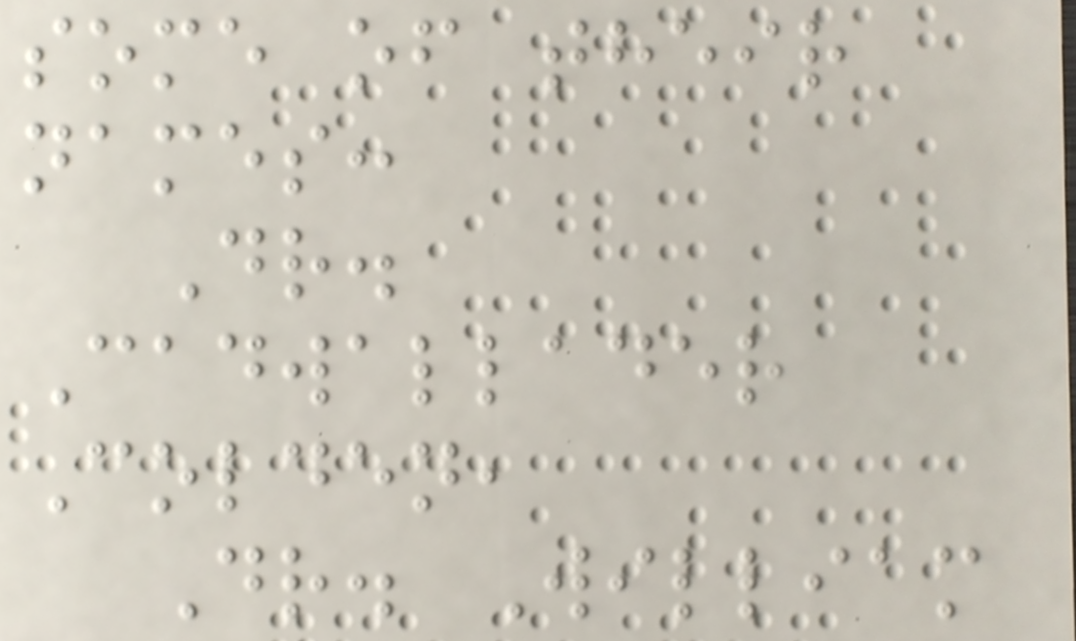some of their
names:
Dr.
Cadwallader
Colden,
Dr. William
